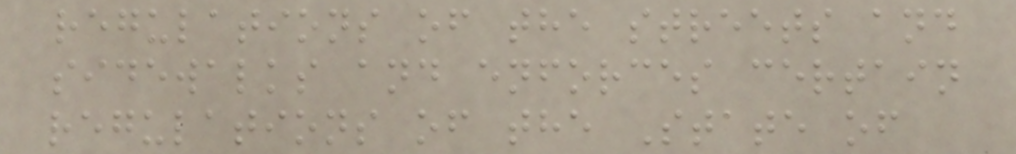regulations of the streets and
sidewalks and enforces certain
regulations of the State of
